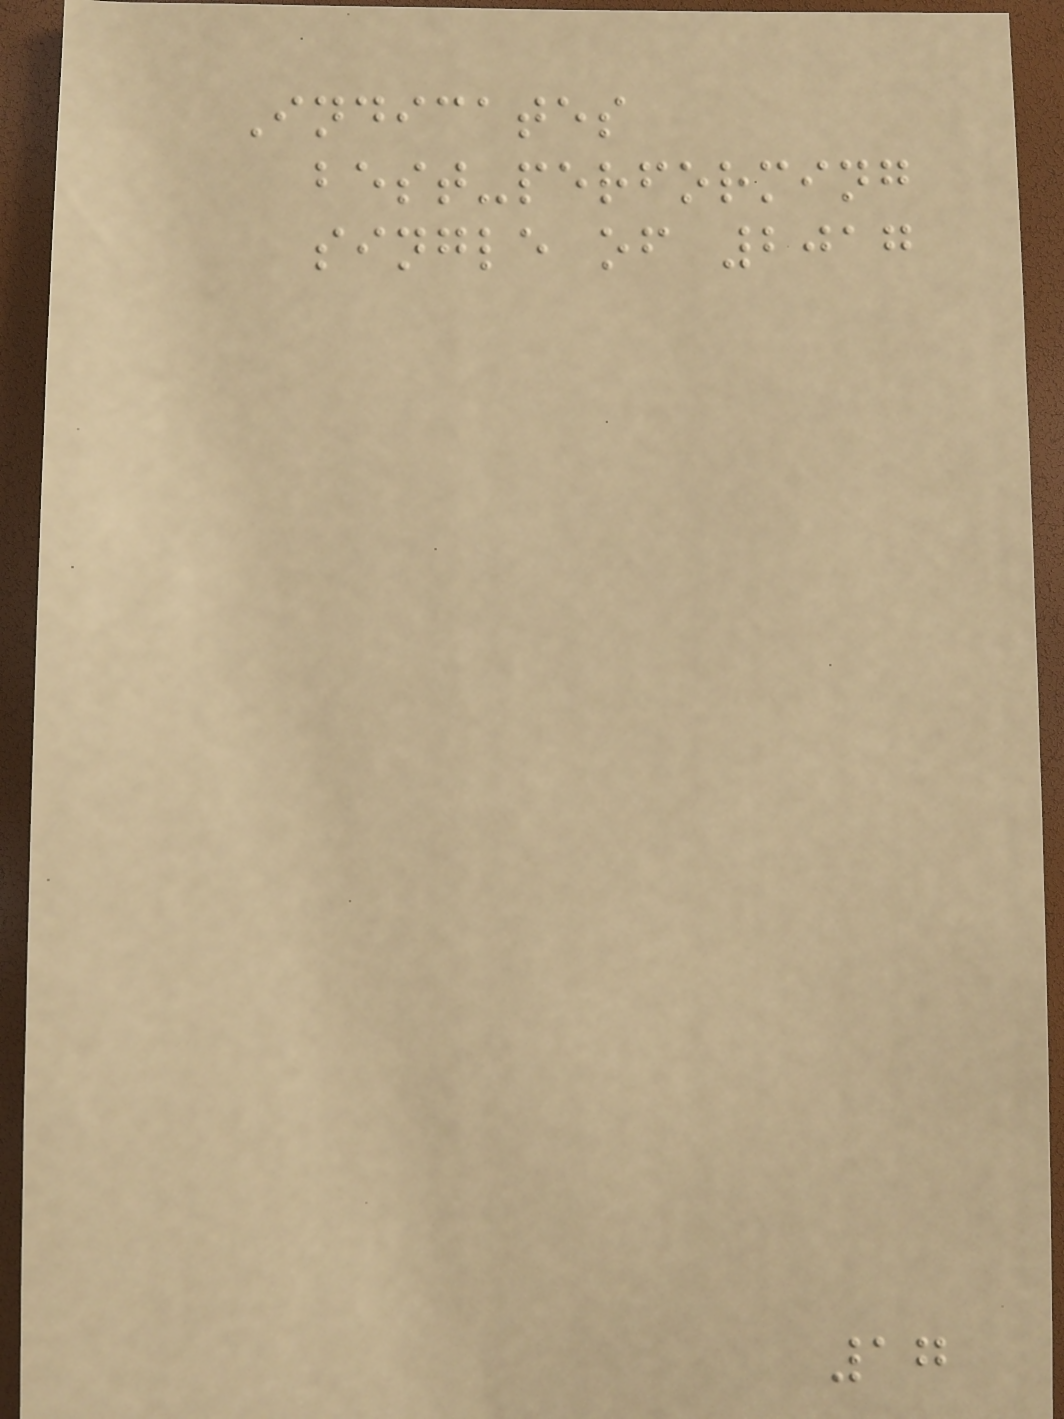Indicates
best-performing
single of 2017
17
